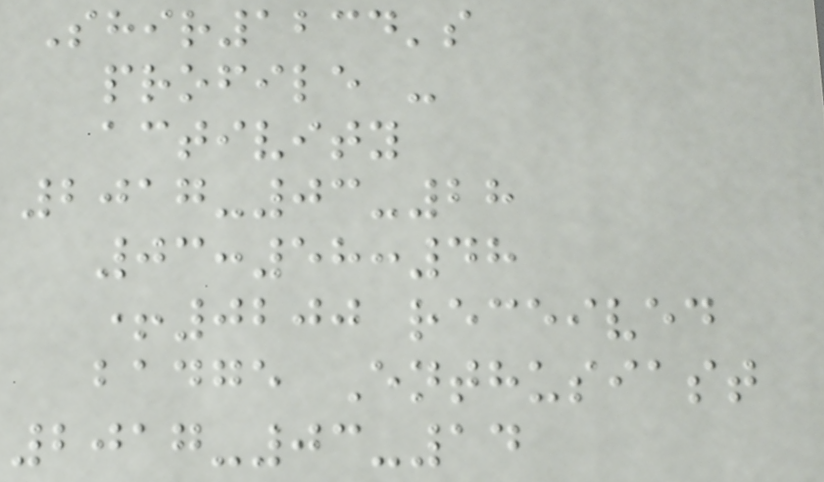Shir1234's
profile -
activity
2017-03-28
03:58:48
+0200 received
badge Enthusiast
2017-03-14
